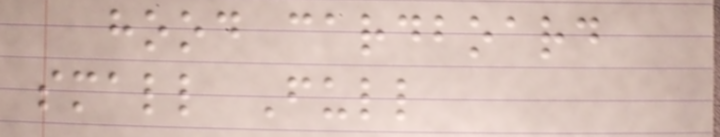hood cardboard
small Full
